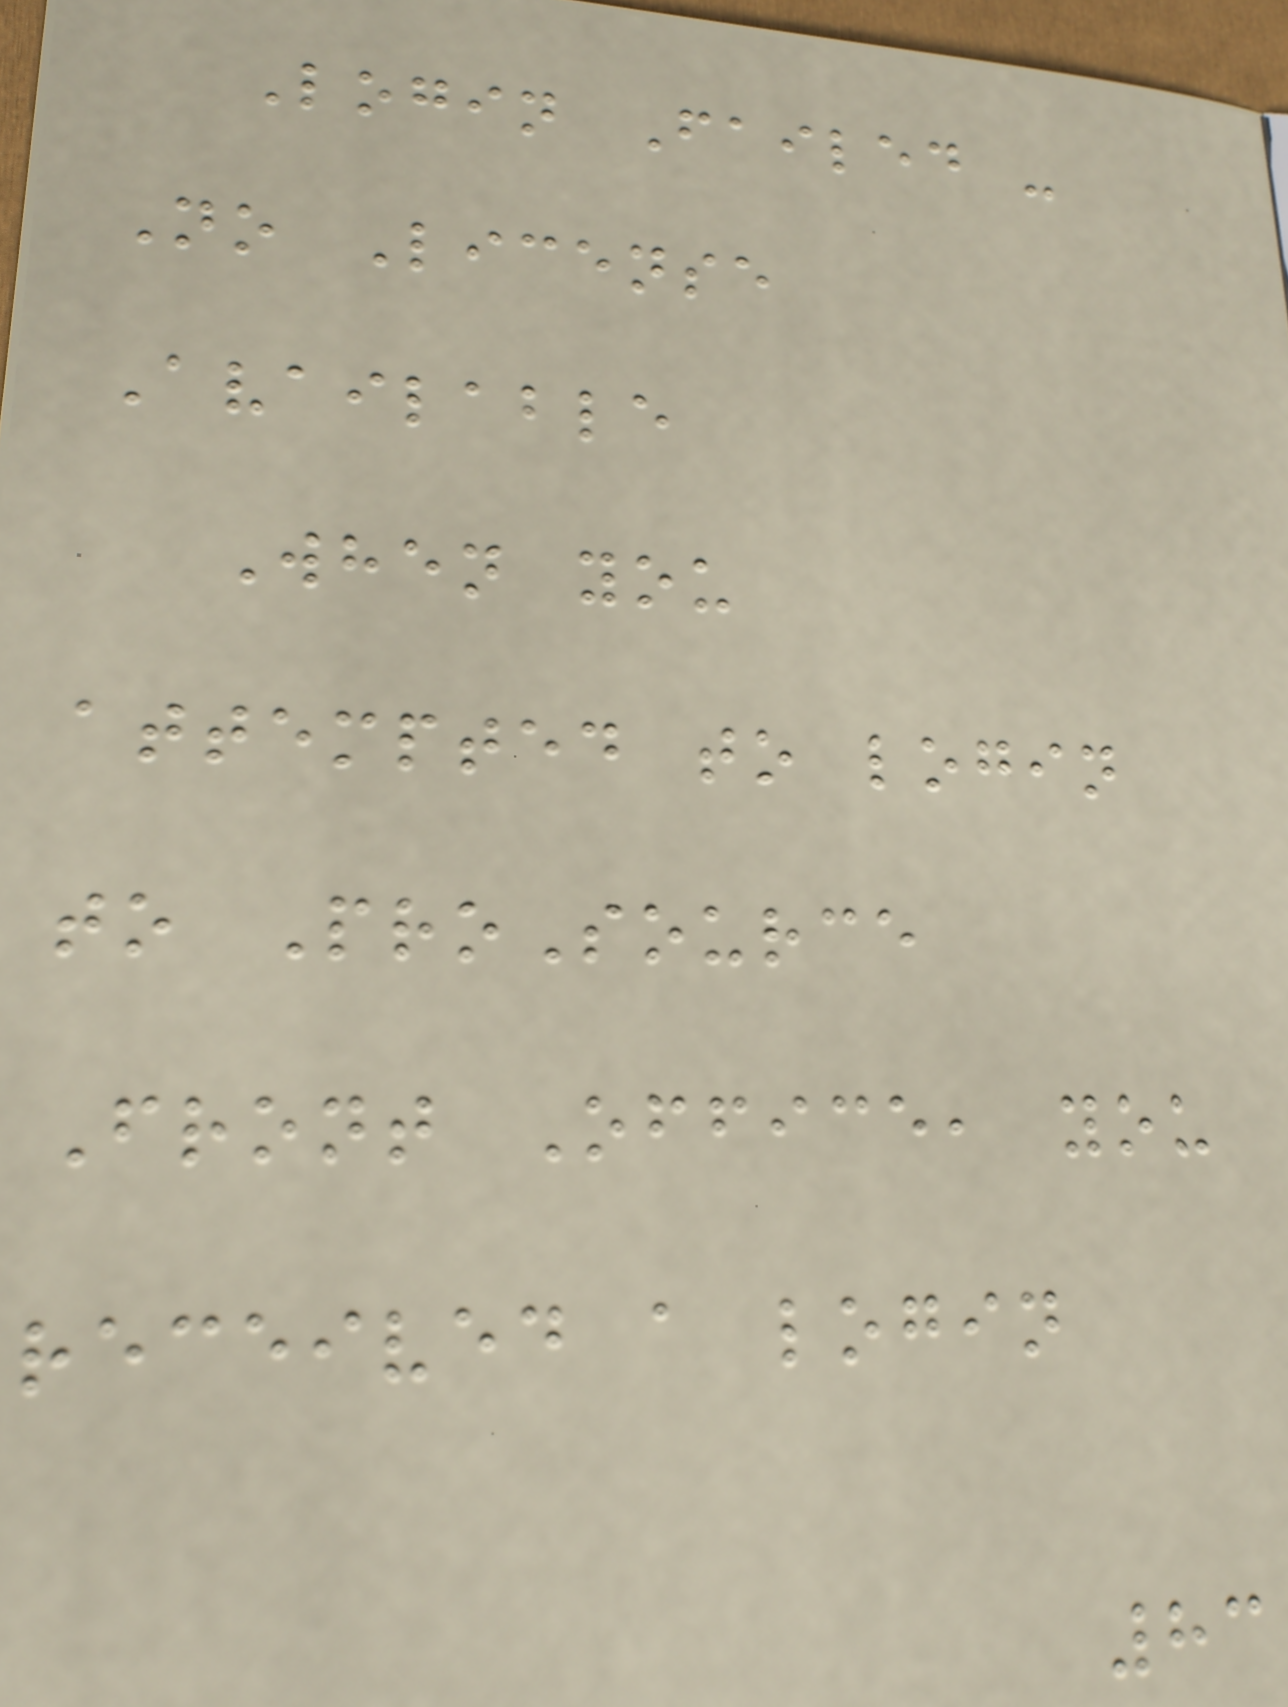Login Failed -
No License
Available
When you
attempted to login
to ProSource
Front Office, you
received a login
83
